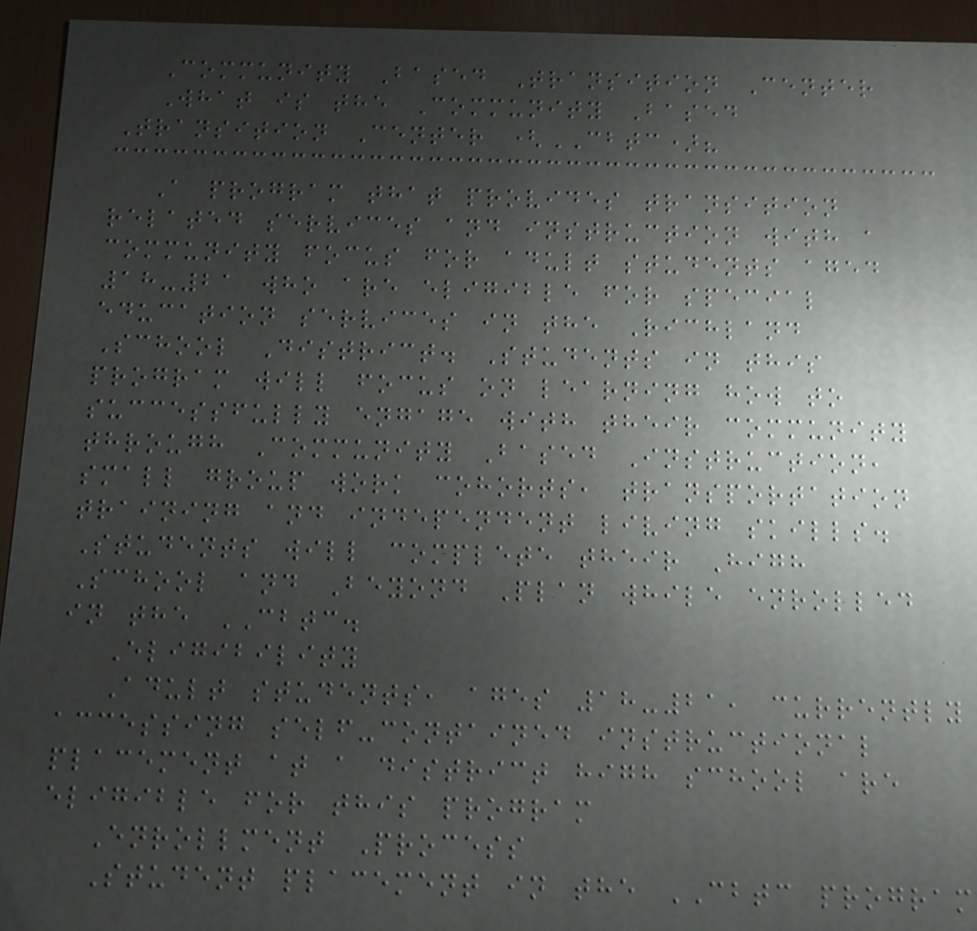Community Based Transition Center
What is the Community Based
Transition Center (CBTC)?
A program that provides transition
related services and instruction with a
community focus for adult students aged
18-21 who are eligible for special
education services in the Richland
School District. Students in this
program will focus on learning how to
successfully engage with their community
through Community Based Instruction,
small group work cohorts, transportation
training and independent living skills.
Students will complete their High
School and Beyond Plan while enrolled
in the CBTC.
Eligibility
Adult students, ages 18-21, currently
accessing self-contained instructional
placement at a district high school are
eligible for this program
Enrollment Process
Student placement in the CBTC program
